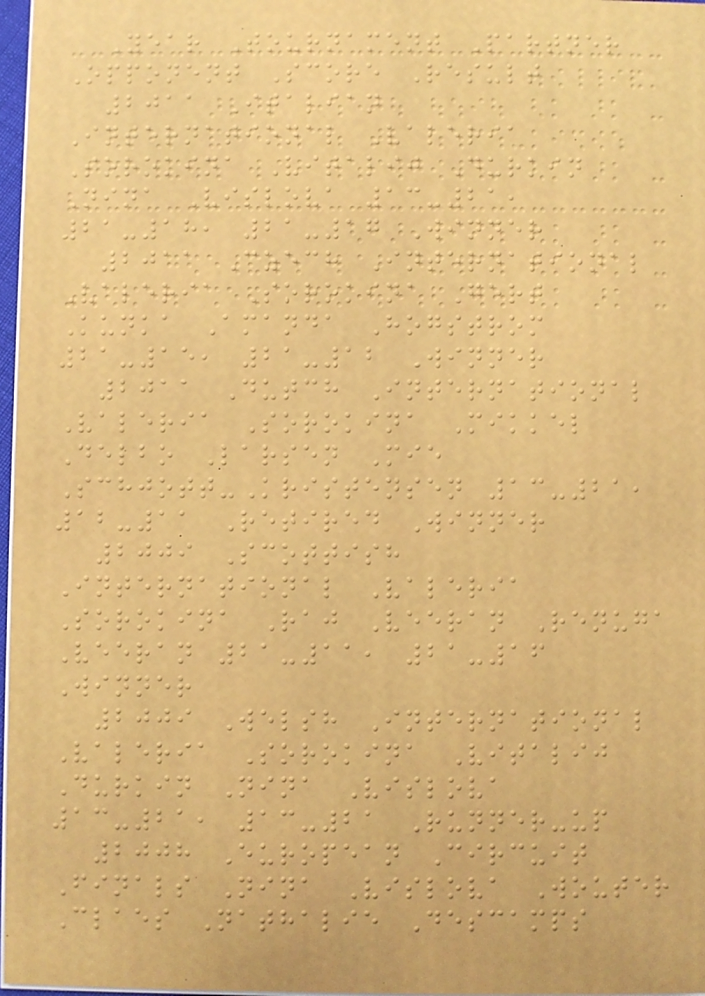Year Tournament Partner
Opponent Score Result
2011 Italian
International Valeria
Sorokina Vitalij Durkin
Nina Vislova 13-21,
21-18, 21-17 Winner
2011 Czech International
Valeria Sorokina Gert
Kunka Amanda Hogstrom
21-15, 21-12 Winner
2011 Dutch International
Valeria Sorokina Mikkel
Delbo Larsen Mie
Schjott-Kristensen 13-21,
12-11 Retired Winner
2009 Scottish
International Valeria
Sorokina Raj Veeran Renuga
Veeran 21-11, 21-16
Winner
2009 Welsh International
Valeria Sorokina Vitalij
Durkin Nina Vislova
13-21, 13-21 Runner-up
2008 European Circuit
Finals Nina Vislova Wouter
Claes Nathalie Descamps
